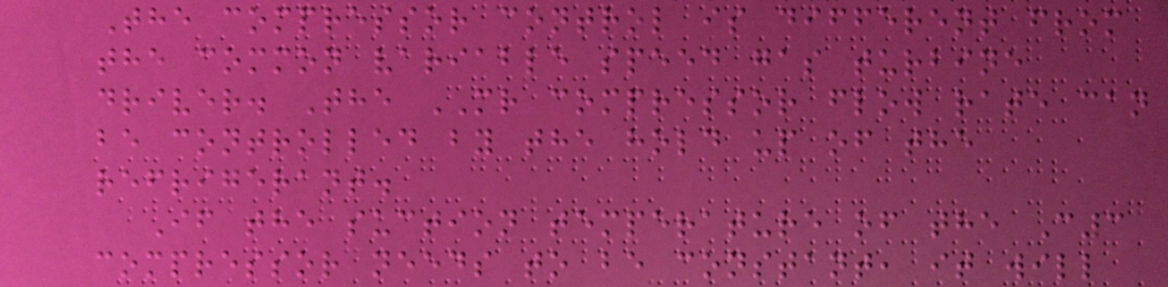The compressor control is different from
the common variable speed gas turbine
driver. The MR compressor flow rate can
be controlled by the hold up of the
refrigerant.
If the suction temperature of the C3
compressor needs to be constant, it will
